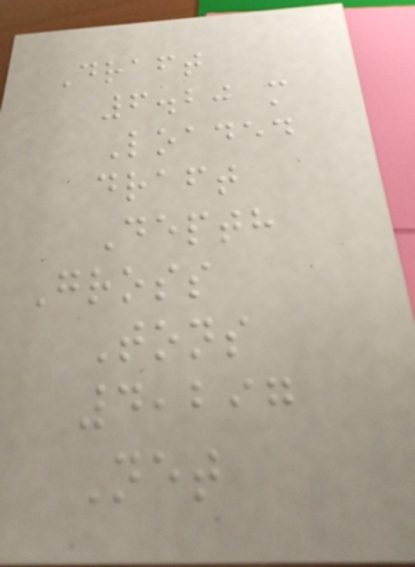Draft
6.20 m
Loaded
draft
Depth
Gross
Tons
4,297
Net
